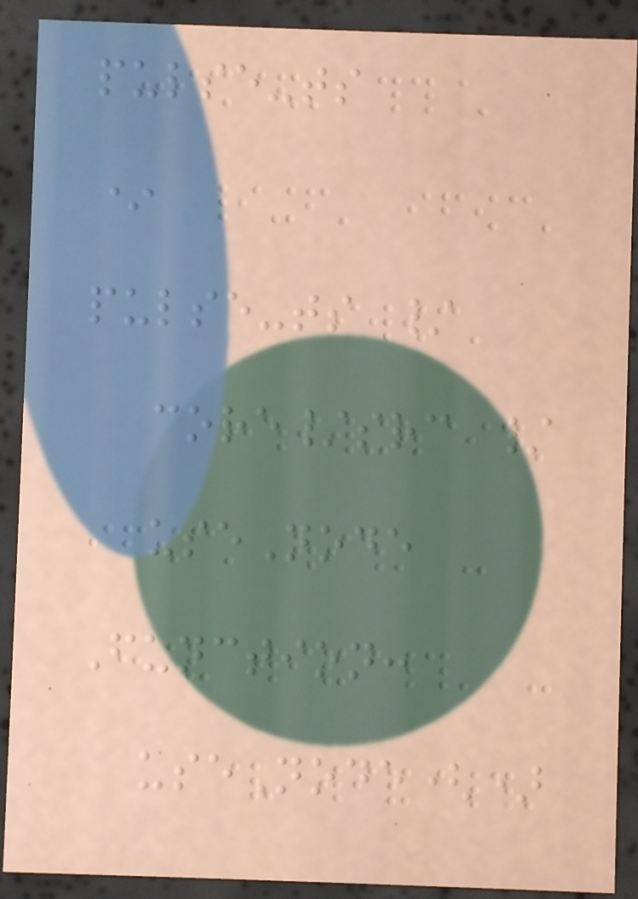pulse-ts
*
pulse-ts /
core/src /
useNode
Function:
useNode()
